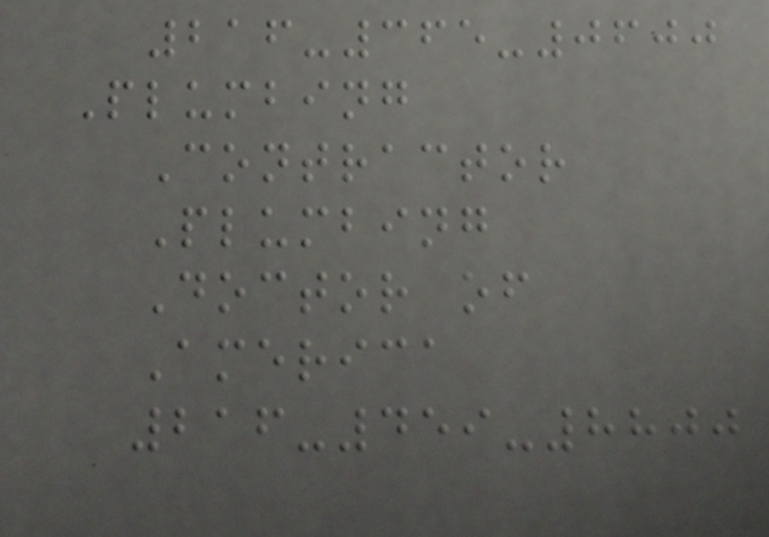216-365-0600
Plumbing
Contractor
Plumbing
Doctor of
America
216-459-8800
